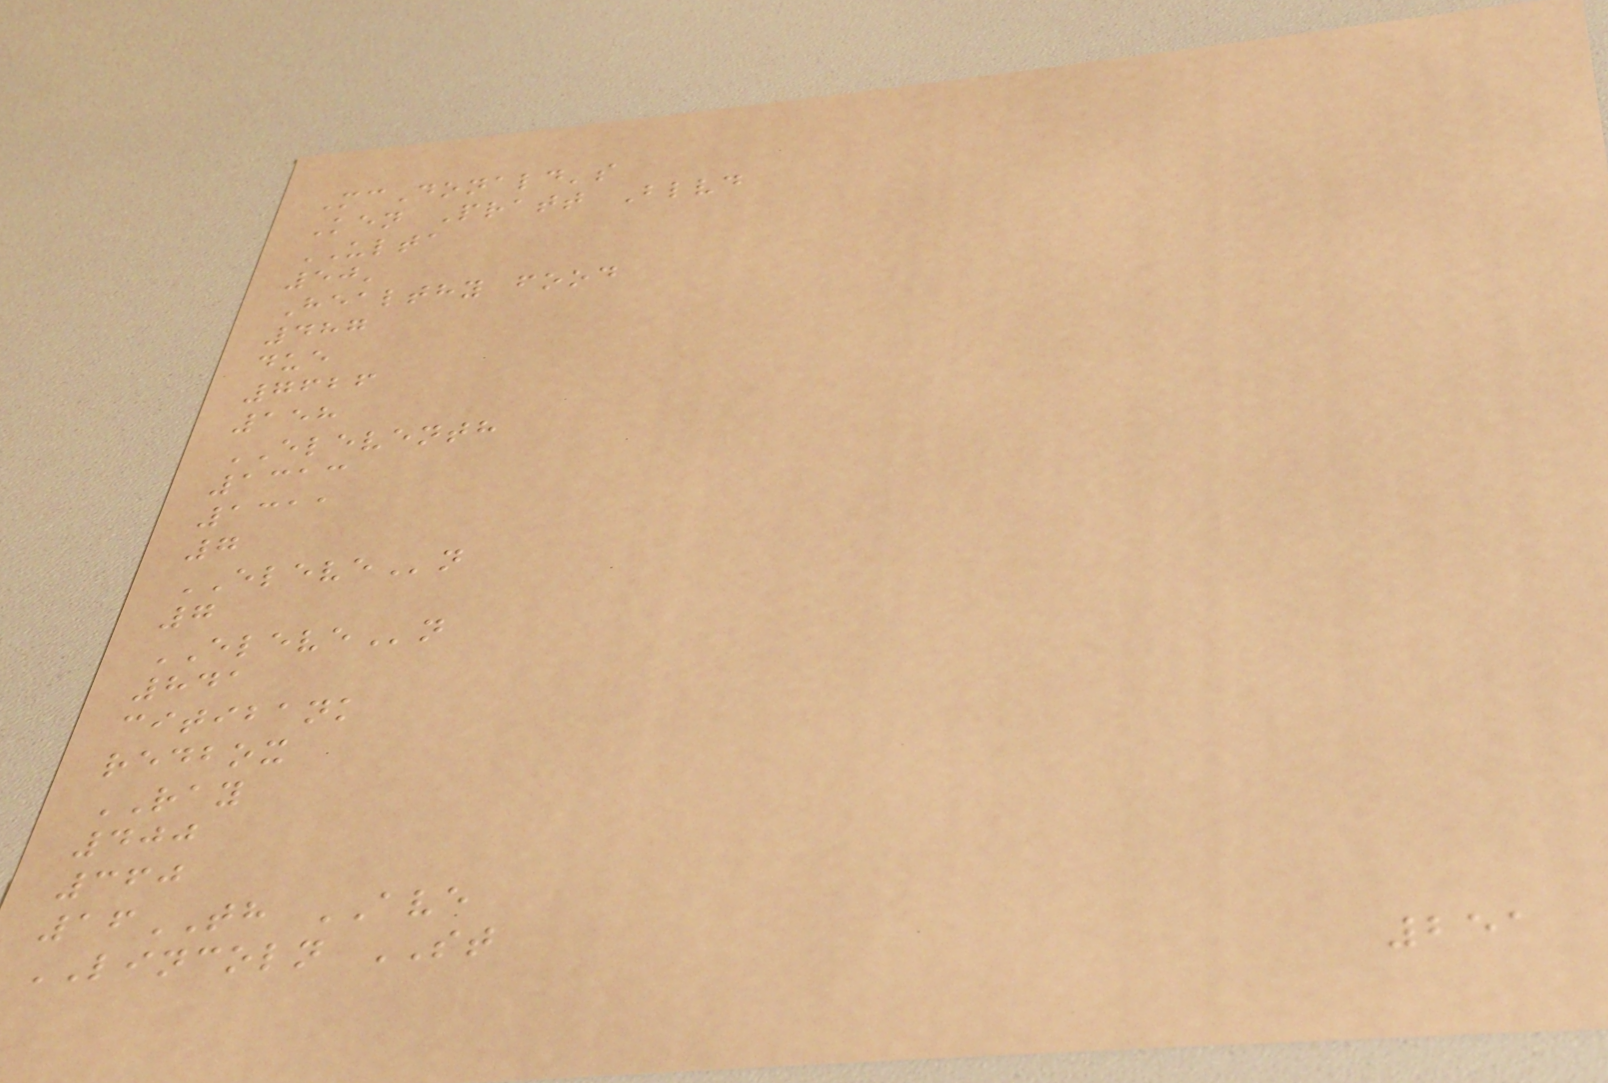McDonald's
Ken Pratt Blvd
ULTA
50'
Healthy food
487
due
7626
158
ELEVENTH
1313
1311
7
ELEVEn
7
ELEVEn
841
citibank
redbox
RAY
400
360
16TH AVE
LINCOLN ST
251
